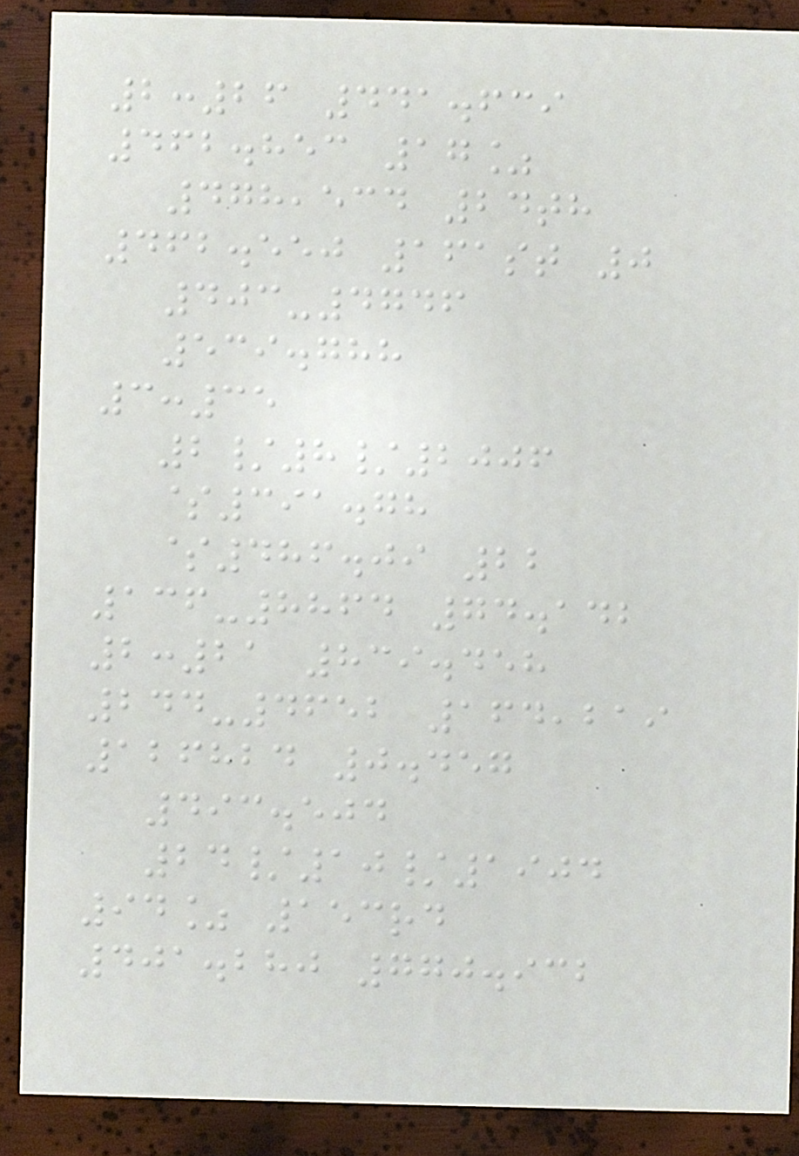2:26 441.639
462.853 17%
478,534 24th
462.550 161st 0
403-4746
539.788
3:35
2/8/2006
$391.78
$486.09 22
136-8864 74.142
2:21 839.458
244-4652 164,219
126824 0.457
493.504
24/10/1904
94% 153rd
401.280 770.932
